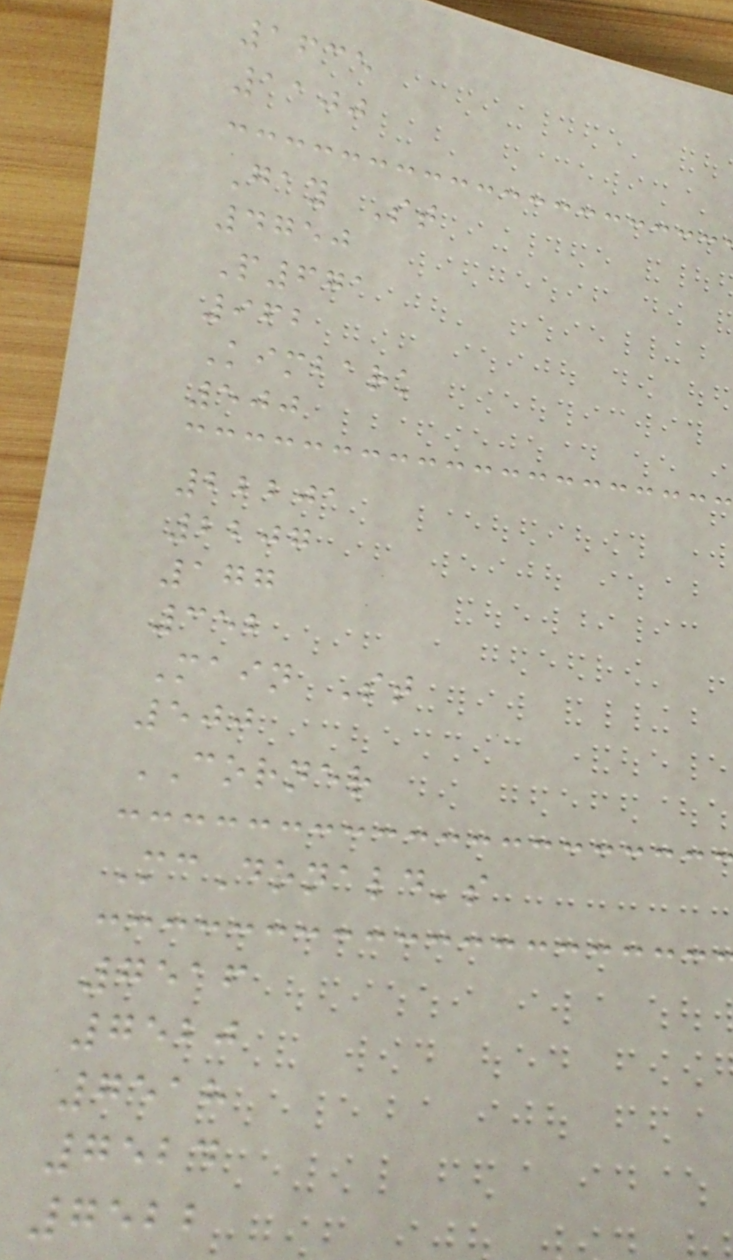1635
1100
Gay St
4750
P671
962
Kimbark
500
22201
2207
177
352
Main St
500
CORNER
McDonald's
7516
7520
7518
7524
7522
